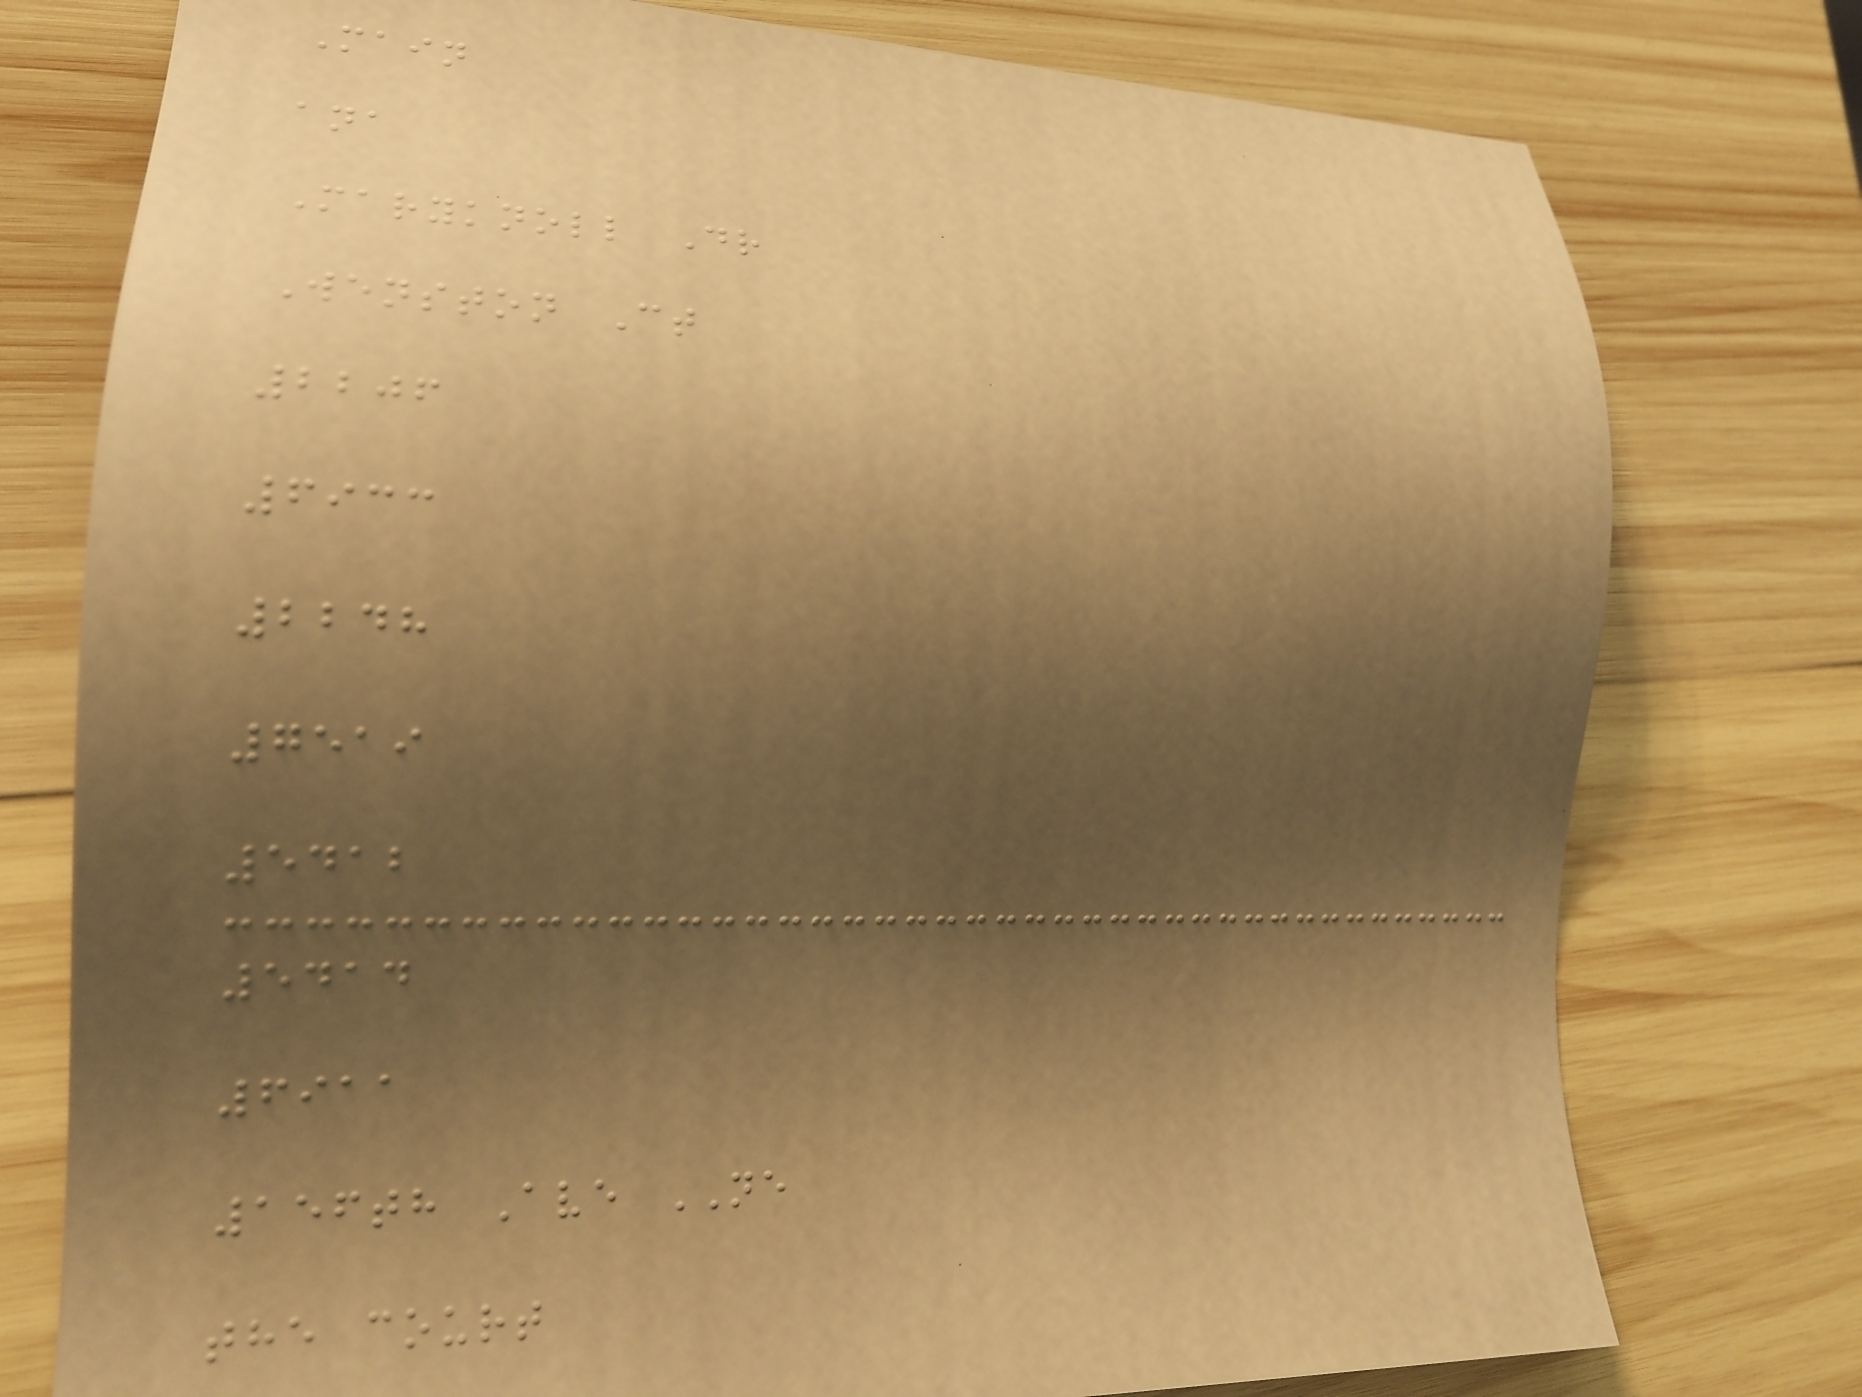Main
ana
Maryknoll Dr
Wenston Ct
2206
6933
2248
7519
5412
5414
6911
156th Ave NE
the court
